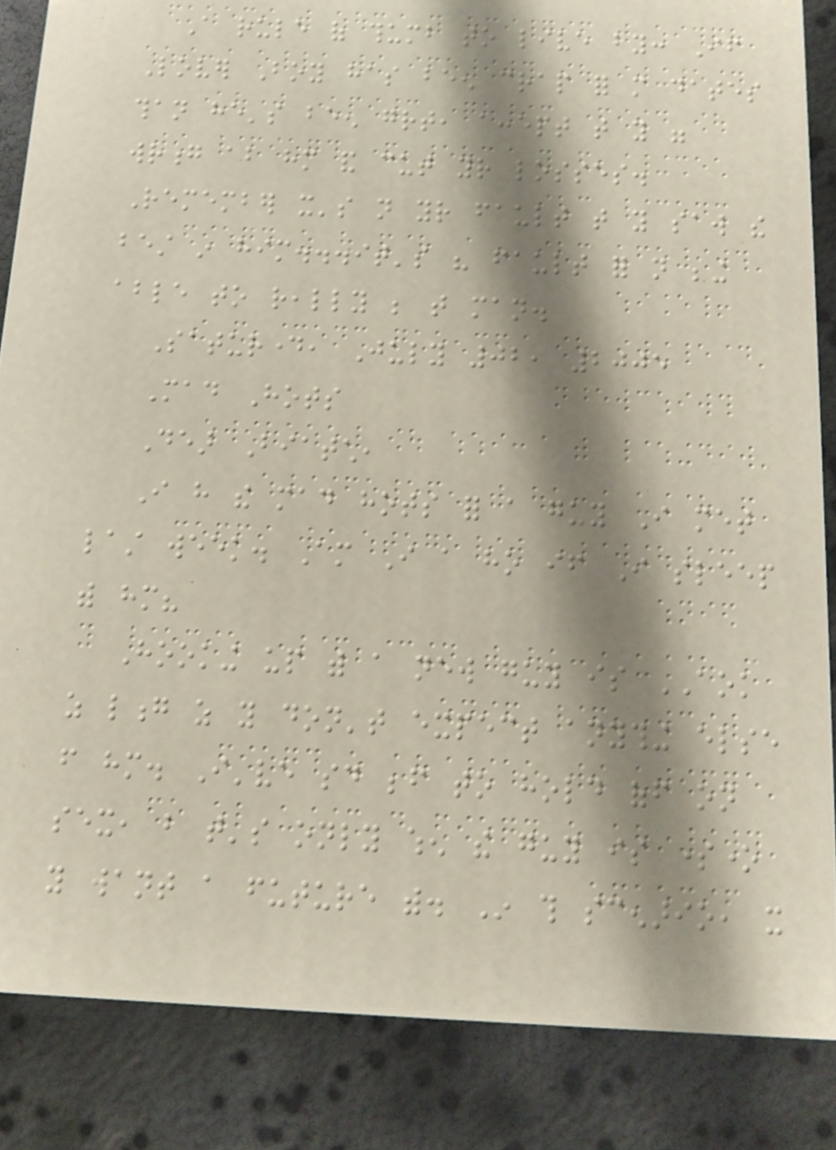A rule of thumb to live by: If
Lover Boy has been crap for more dates
than he's been great, accept that you were
wrong about him and cut your losses.
Remember it's not your fault that you saw the
best in him...it's his fault for not being
able to really be that man.
Saturday, July 02, 2005
Mad Hots
Dear Biatch,
I have the mad hots for a guy I met
last week. Am I a ho if I sleep
with him?
Hooking up with a new guy is AOK
as long as you don't expect anything else
from him. I've said before to hold off on
sex, but that's only when the guy is someone
you want a future with. In this scenario, it
